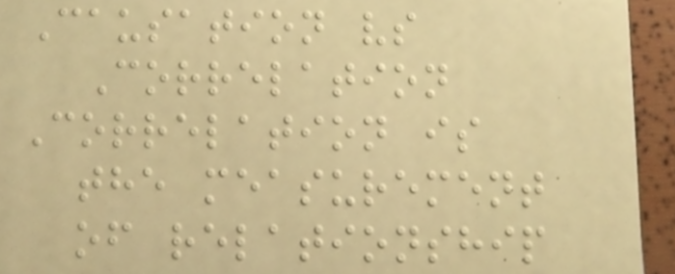Causation vs
Correlation
Correlation is
the measurement
of relationship
